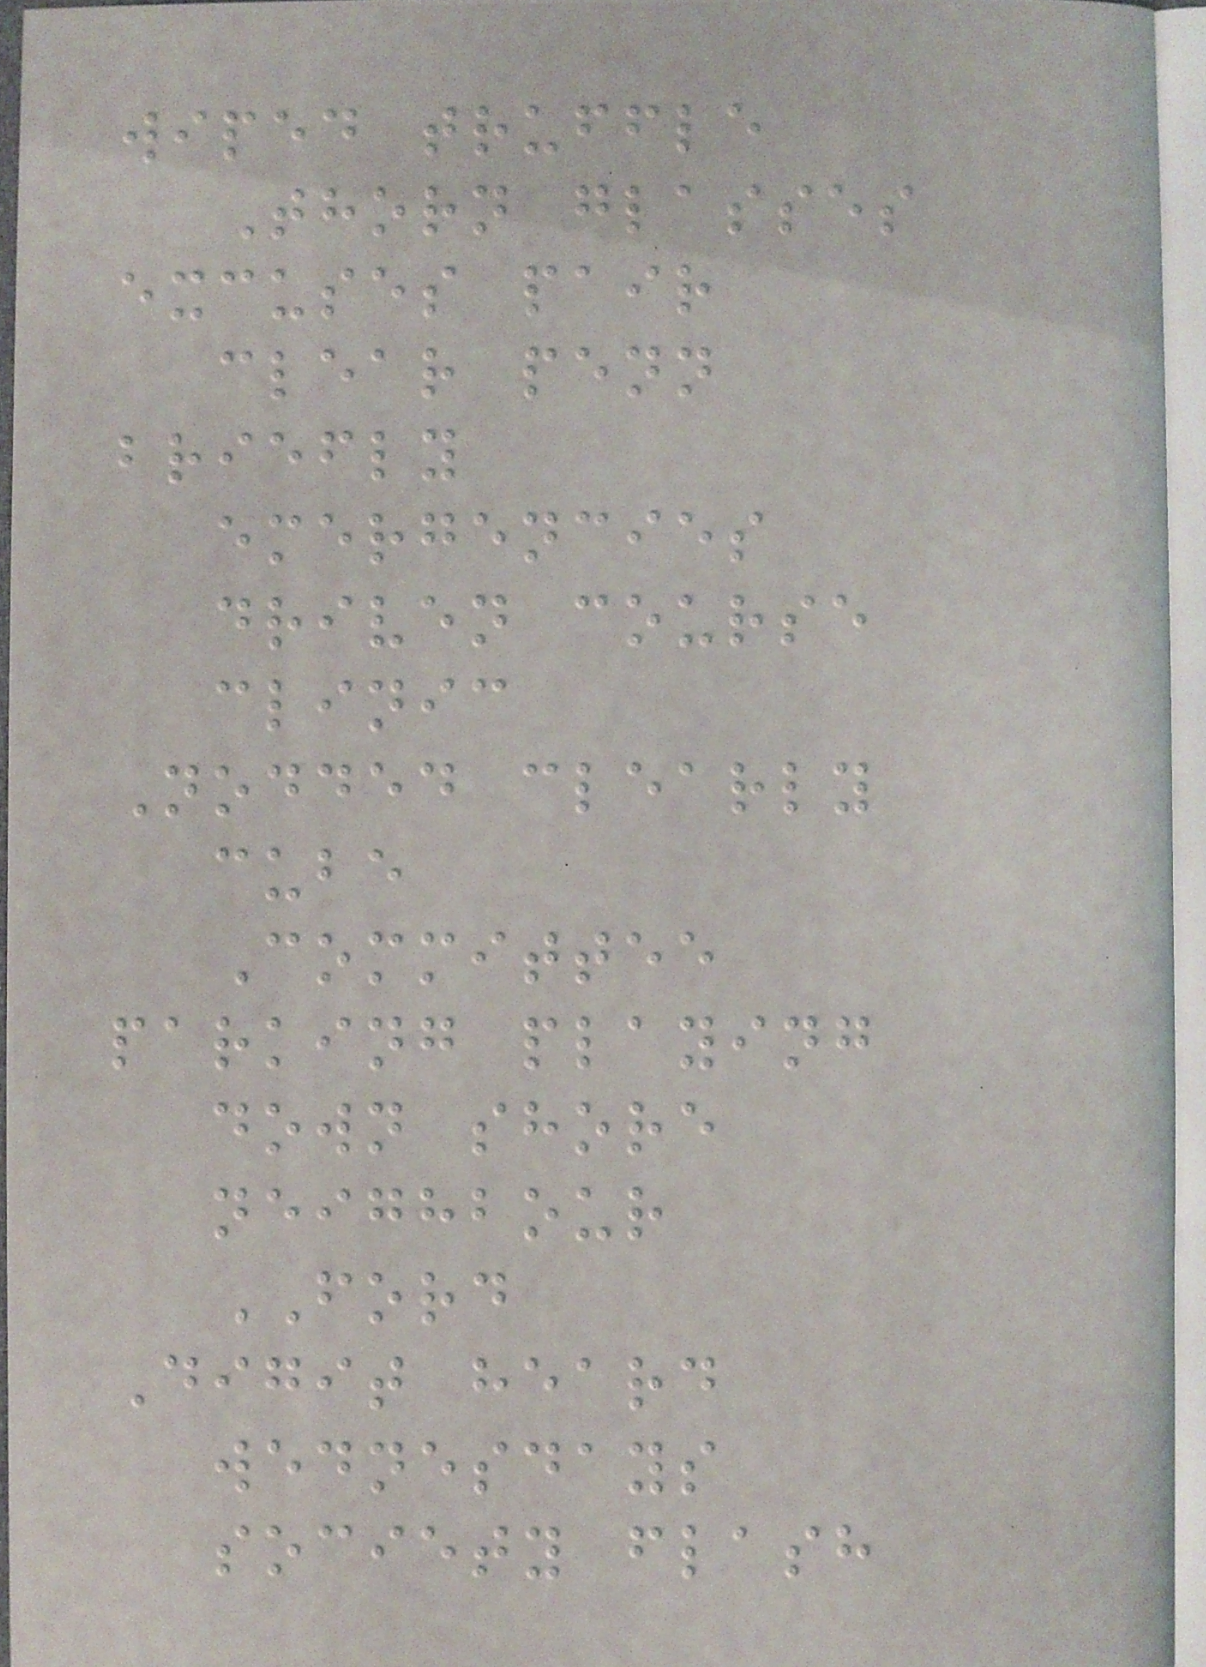wiped truffle
Thorn glasses
excuses pair
clear penn
briefly
emergencies
driven course
clinic
Nodded clearly
cube
Committee
parking playing
down shore
neighbour
FORD
Digit heard
wednesdays
society flash
